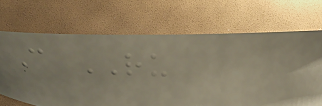C RU
